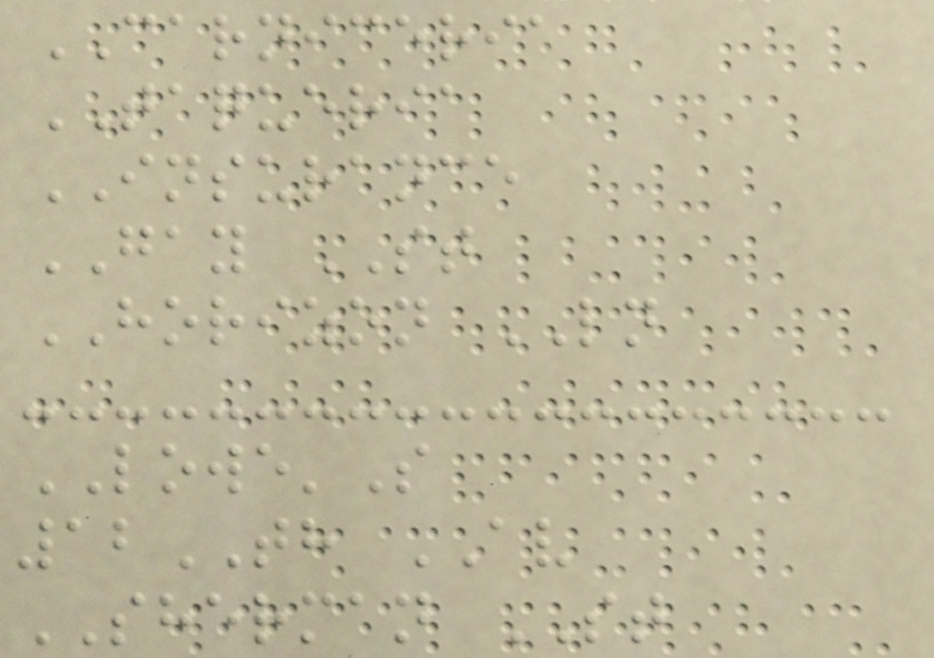CARNICERIA
TAQUERIA
INSURANCE
GAY ST
HORIZON LN
LOWE'S
12TH AV
SHERMAN ST
